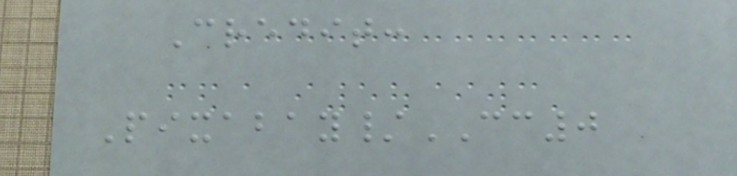Credit:
Pixabay/CC0
